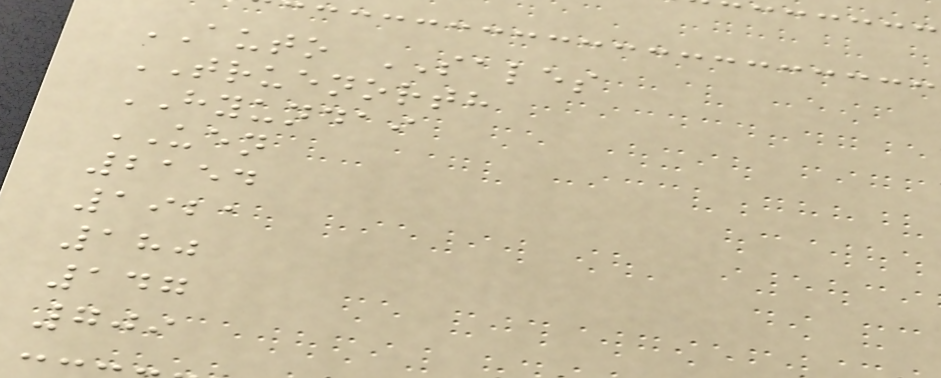AUTO SALES
TRUENORTH
HYUNDAI
UEN
2154
1921
180
147
709
